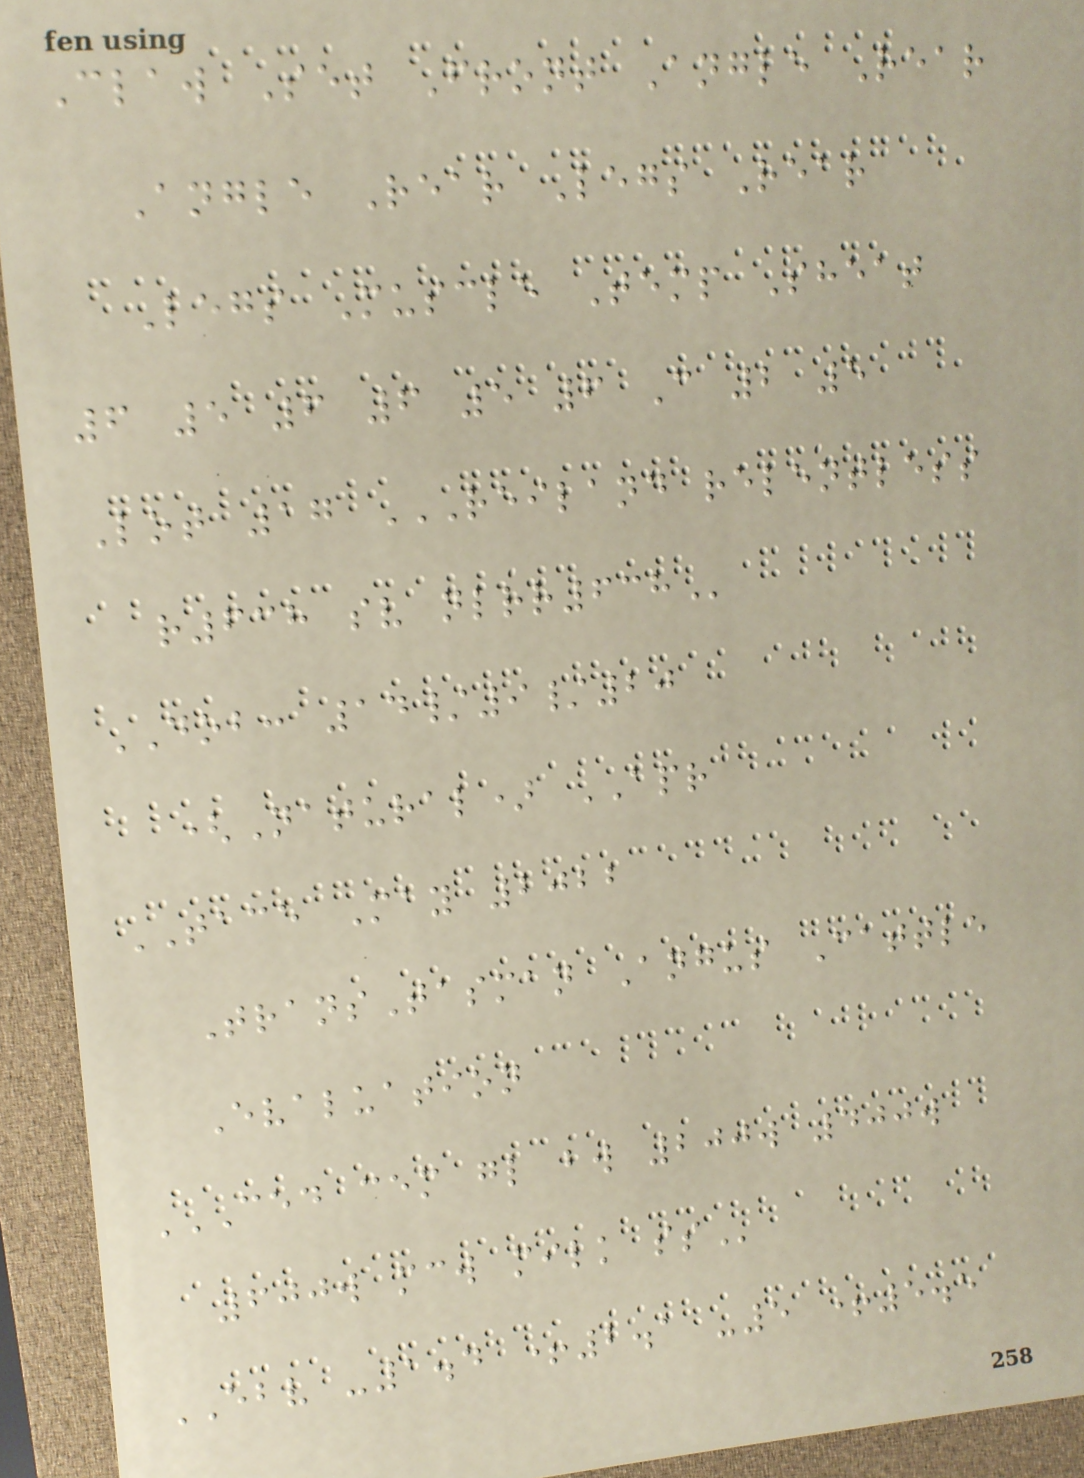Claw Set Front Angle Rear
Angle Rear Legs Rear
Legs Muscle Temp Sheat
6 5 6 6 5 6 C 2 5
Lot 17 REILAND RELENTLESS
R638 SV NLRR638
DOB: 14/9/20
(Natural) APR
TACE May 2022
TransTasman Angus Cattle
Evaluation
CED CEM GL BW 200W 400W
600W MCW MILK SS
EBV -1.4 +2.1 -5 +5.5
